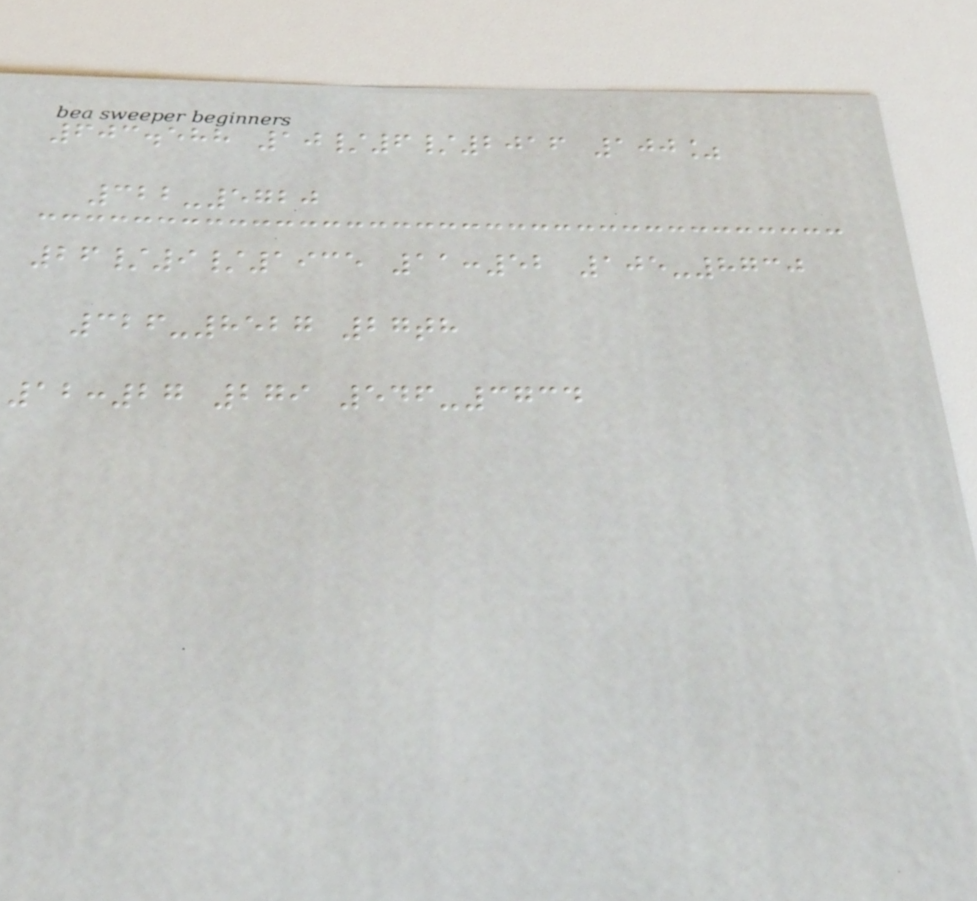603.588 10/6/2016 100%
322-5720
26/9/1935 11:52 105-8730
326-8527 27th
12:27 279 546-3734
